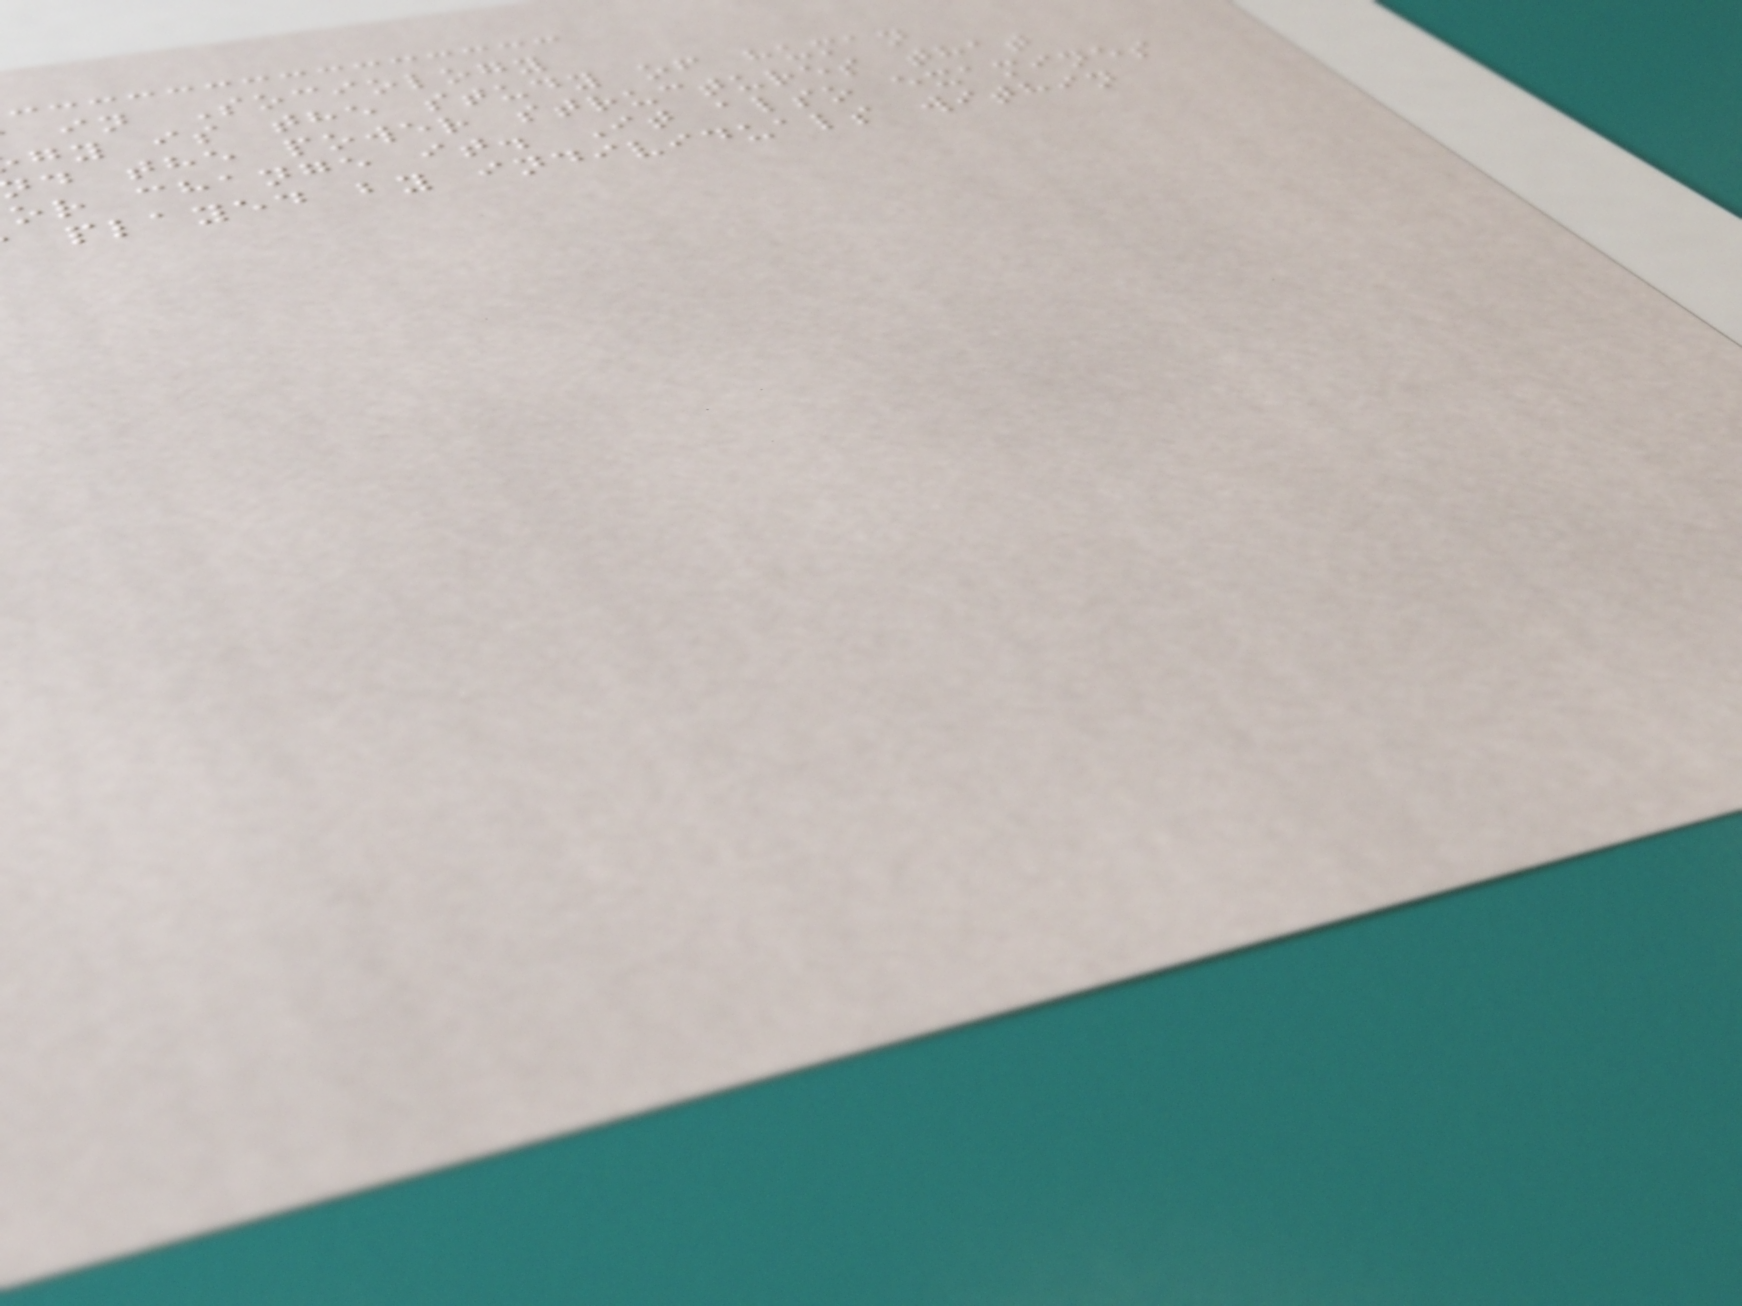in Sociology
gy is the study of human
d the power structures that
or change it. It also examines
played by individuals within
